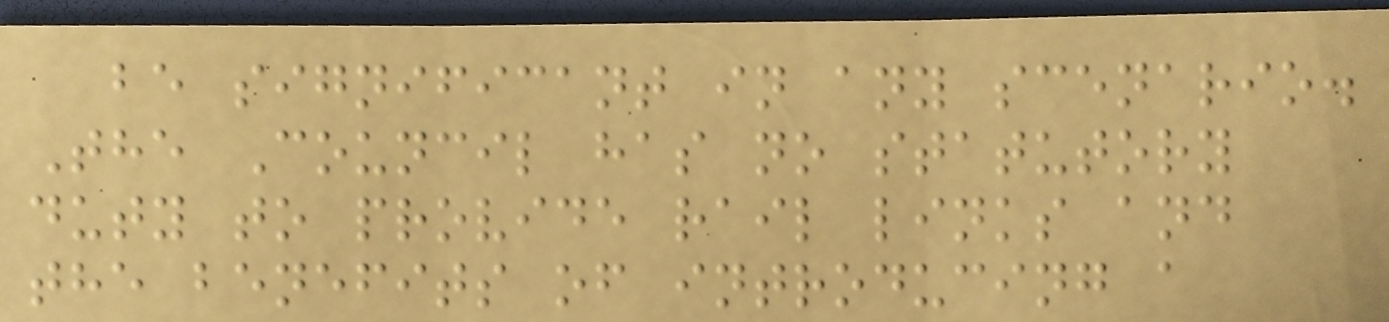be significant in any scenario.
The Council has no statutory
duty to provide rail links and
the benefits of introducing a
